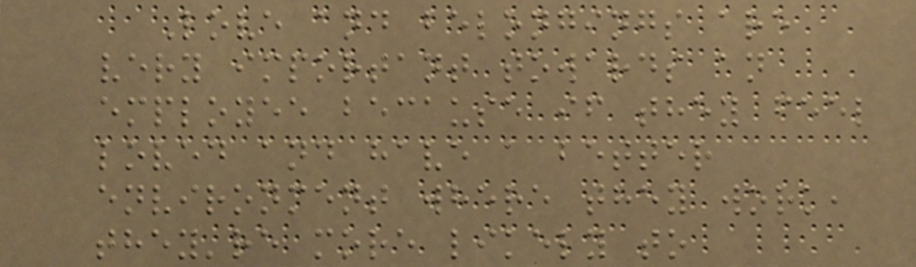Love and belongings are
very important towards an
employee because if they feel
loved and have a better
environment where they work,
they're more likely to
